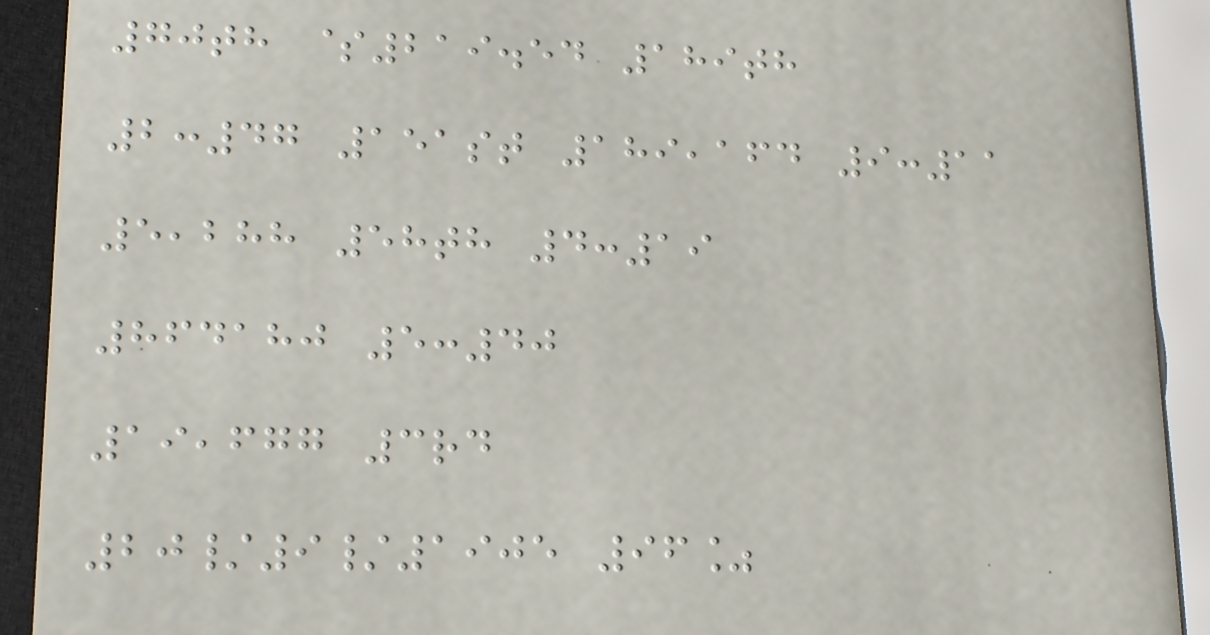70th $219.54 189th
2:47 151st 189,164 9:11
5,288 58th 4:19
864180 5:40
19,677 3rd
20/9/1905 96%
